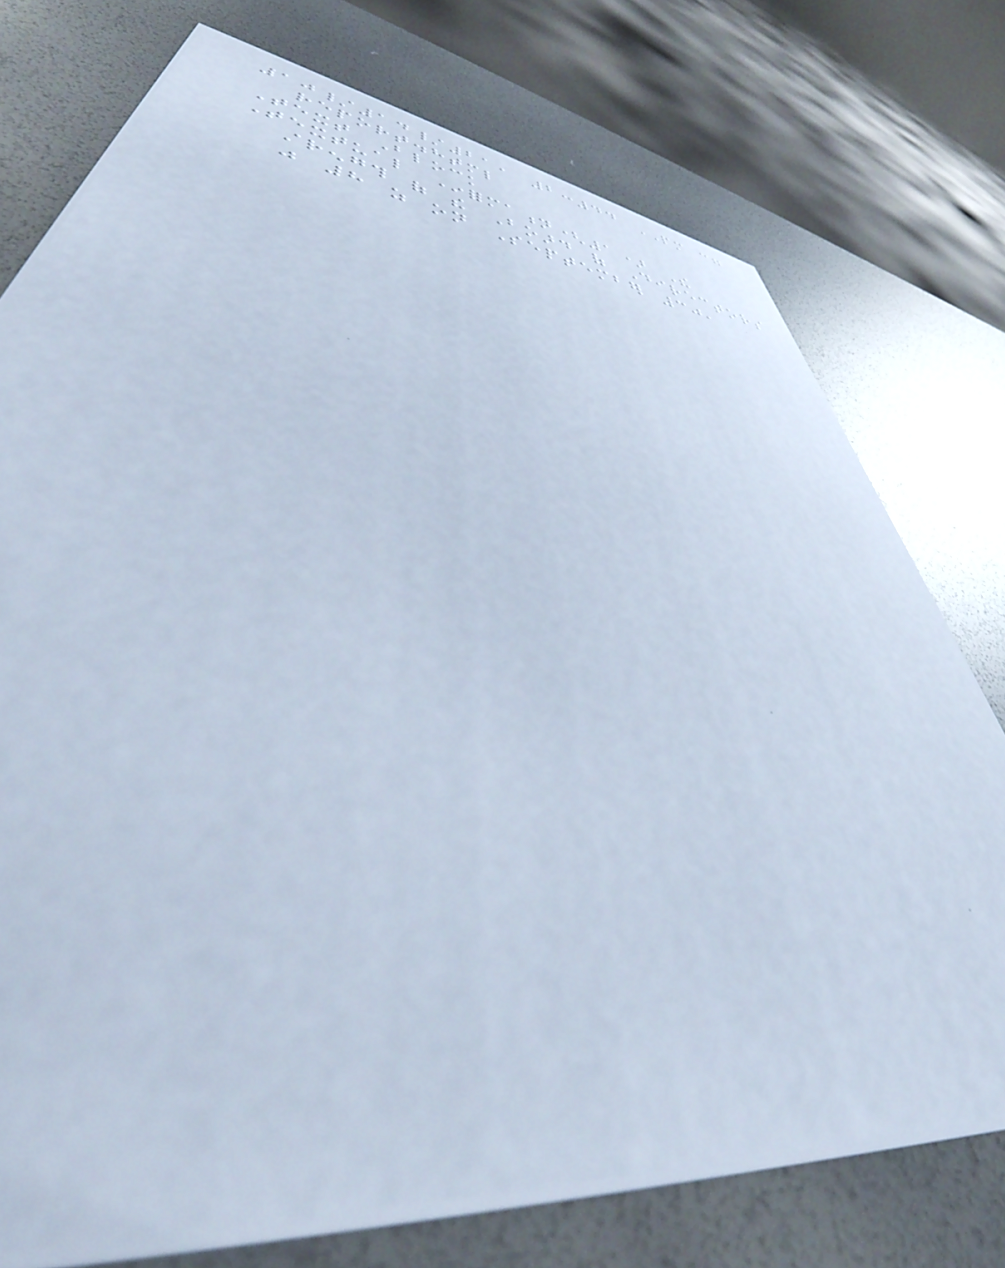10/14/21, 2:44 PM cg
report.html
Text Block
Textual Information(1) The
strength of the Board of Directors
was 8 as on September 30,
